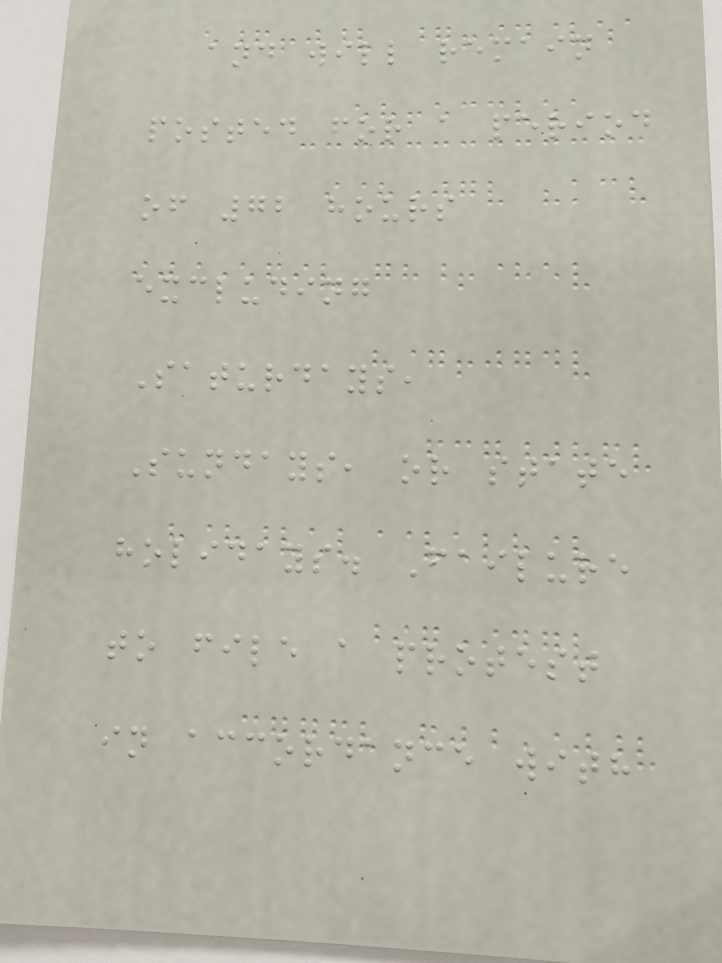and will remain
posted for a period
of 72 hours
excluding
Saturdays,
Sundays, or state
holidays. Failure
to file a protest
in accordance with
